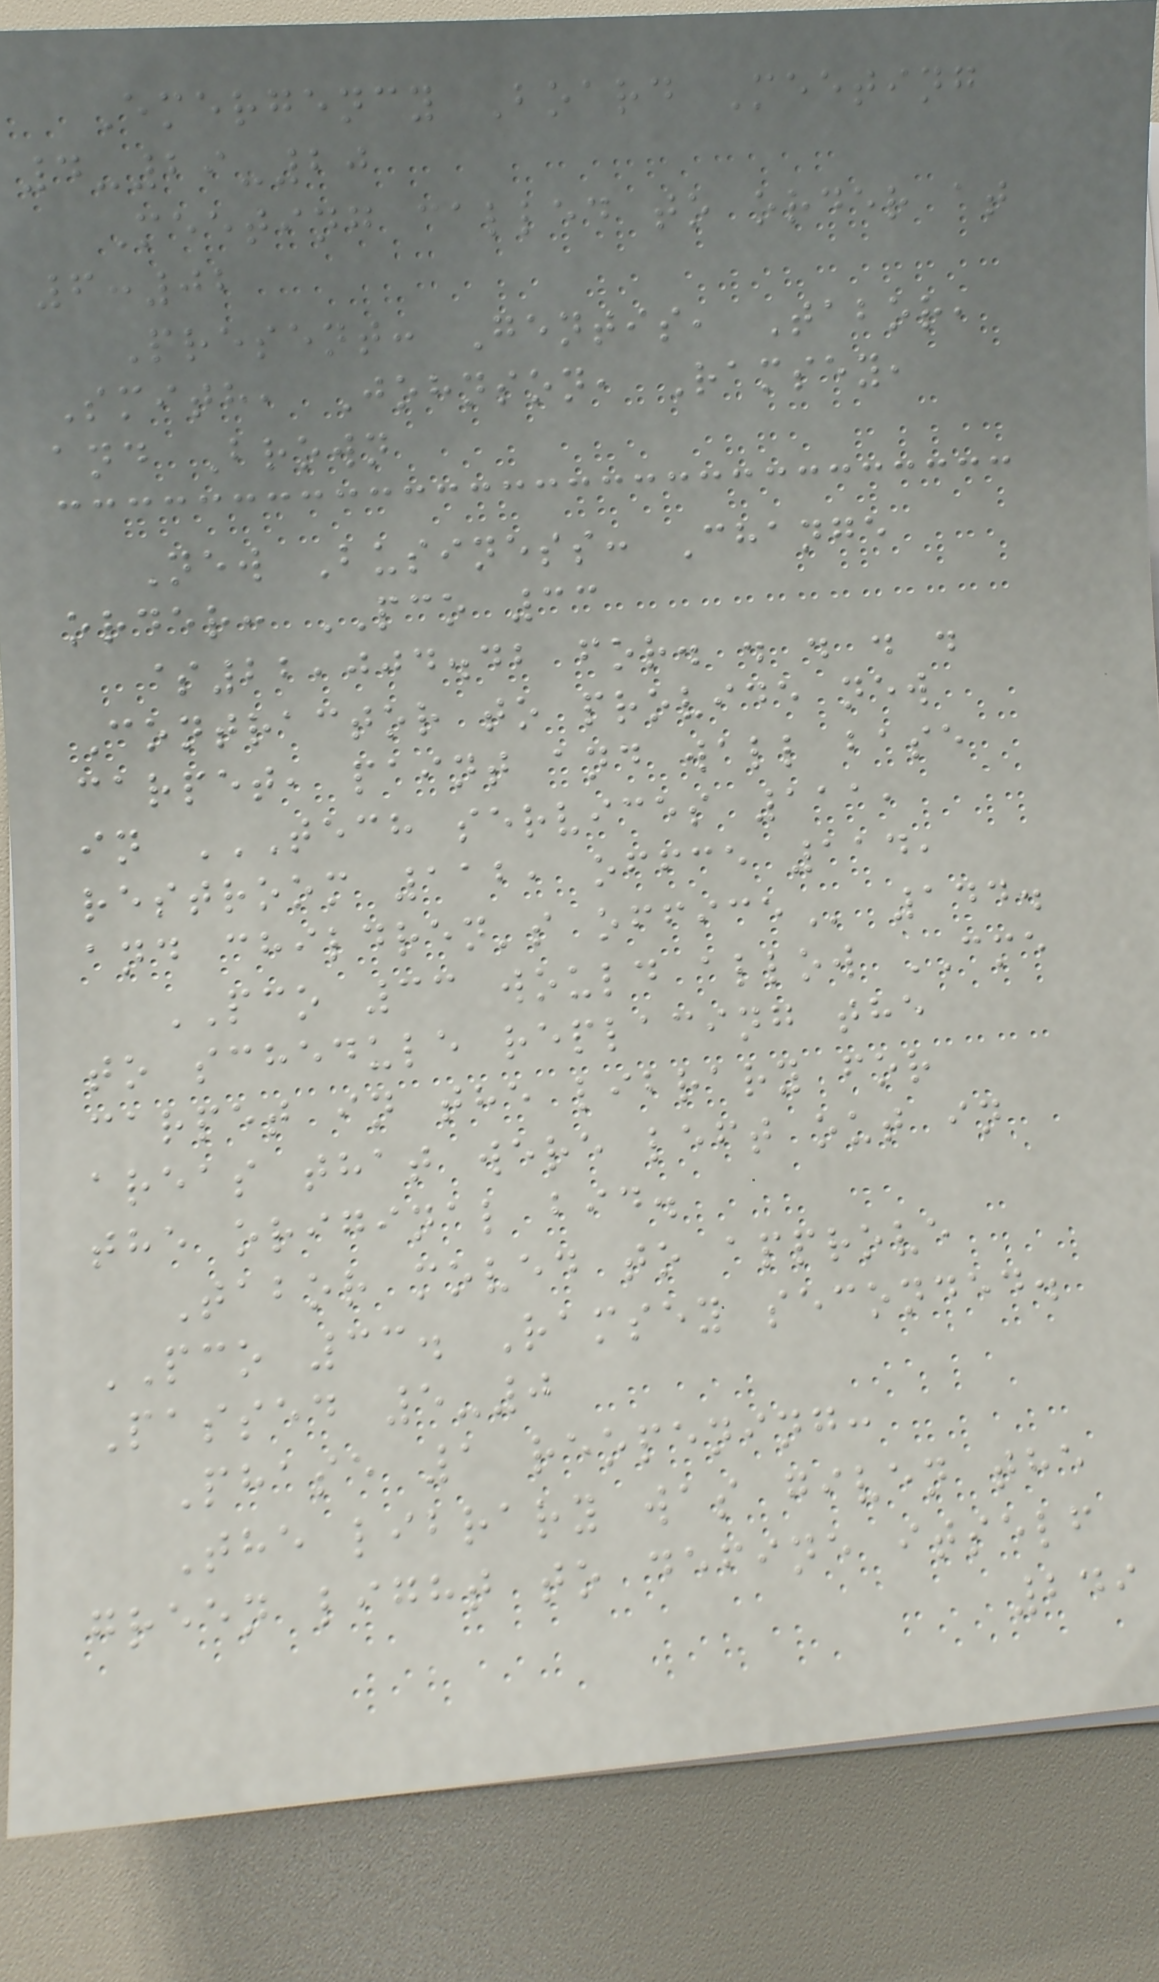Emergency Board Meeting
4-29-20
Meeting called to order at
6:02
Present: Gentis, Tabor,
Smith, Johnson, Ramsey,
and Brown
New Business: Change
order: PCO 33
$22,004.42 for. . . . .
Contractor to provide new
carpet, paint and wall base
in TECH SERVICES 111,
RESTROOM 112, OFFCE 114,
AND CHILDREN'S OFFICE 144.
PCO 33 would allow CME
to schedule replacing the
carpet in the library for
areas that were left out in
the original bid.
Tabor moved to approve
PCO 33. Ramsey seconded.
Passed 5-0
Phase 1 reopening:
The library was given the
green light to define itself
249
